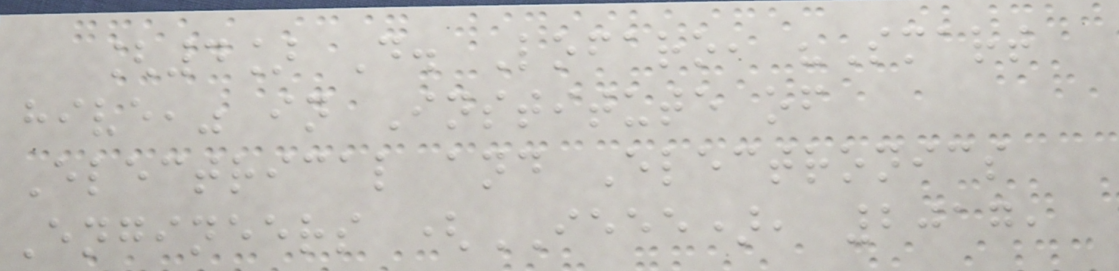[4] D. Lofaro, "Smart
hive," in Institute of
Electrical and Electronics
Engineers (IEEE), 2017,
